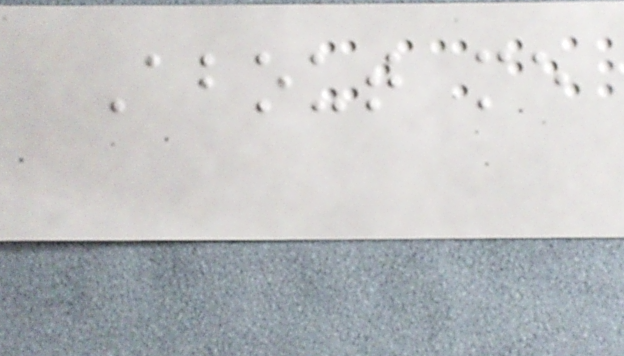About me
